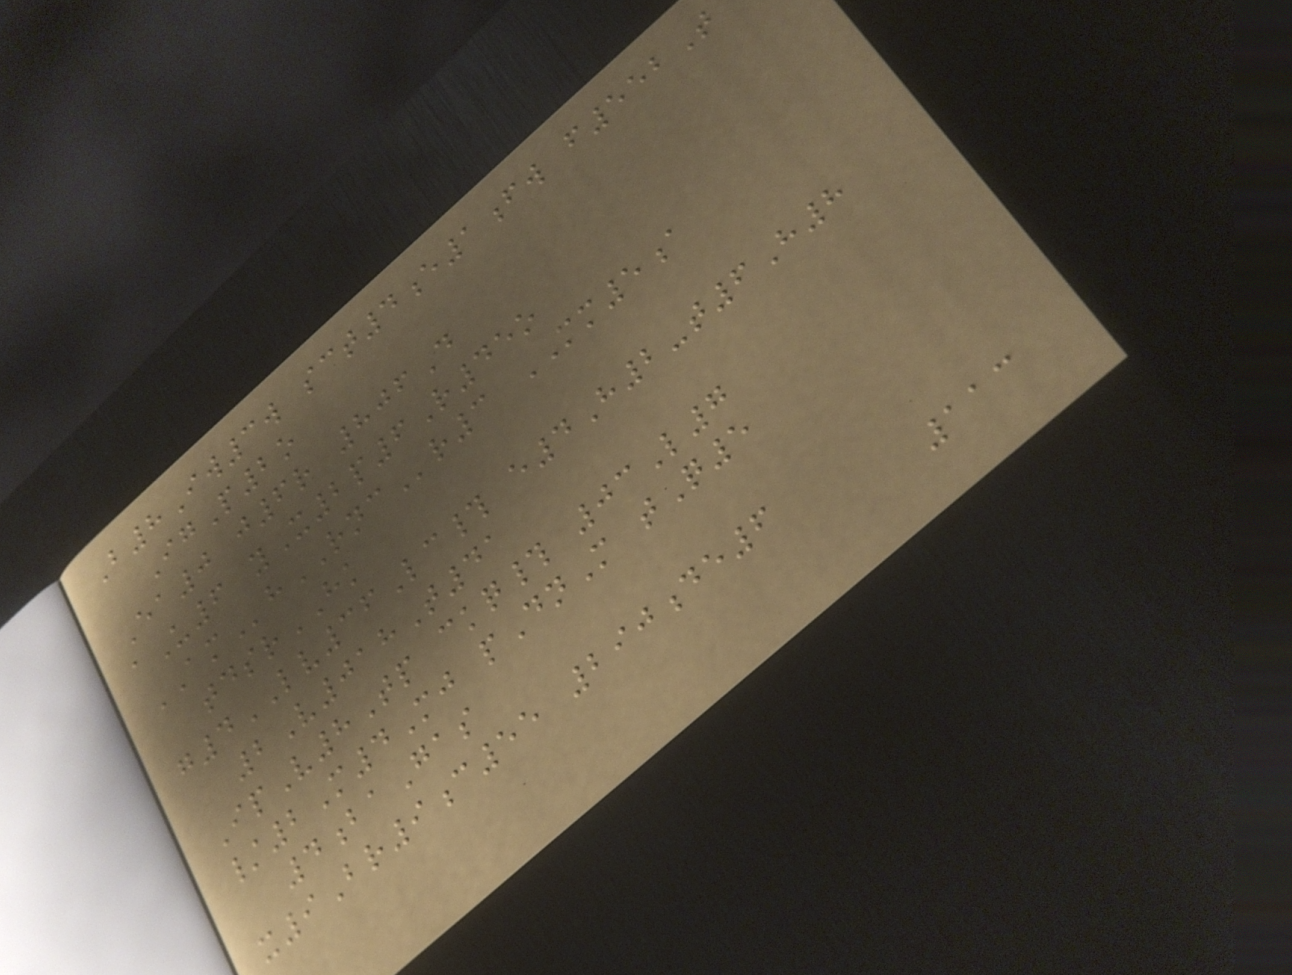B8Iw3w sct4e1fw f552T
IgP2o
Ea0 j6r 806D
aU6 yX2p6R45o
AMhRNCr3 MM5a
tdsrHK
g4LV36Lc# e4H2-t6H8
2V018T41
IpV8Tp ckq# 03L7
/2M4Mj pDnM tQ5
4baGas
x9Br9c55 290de6
113
